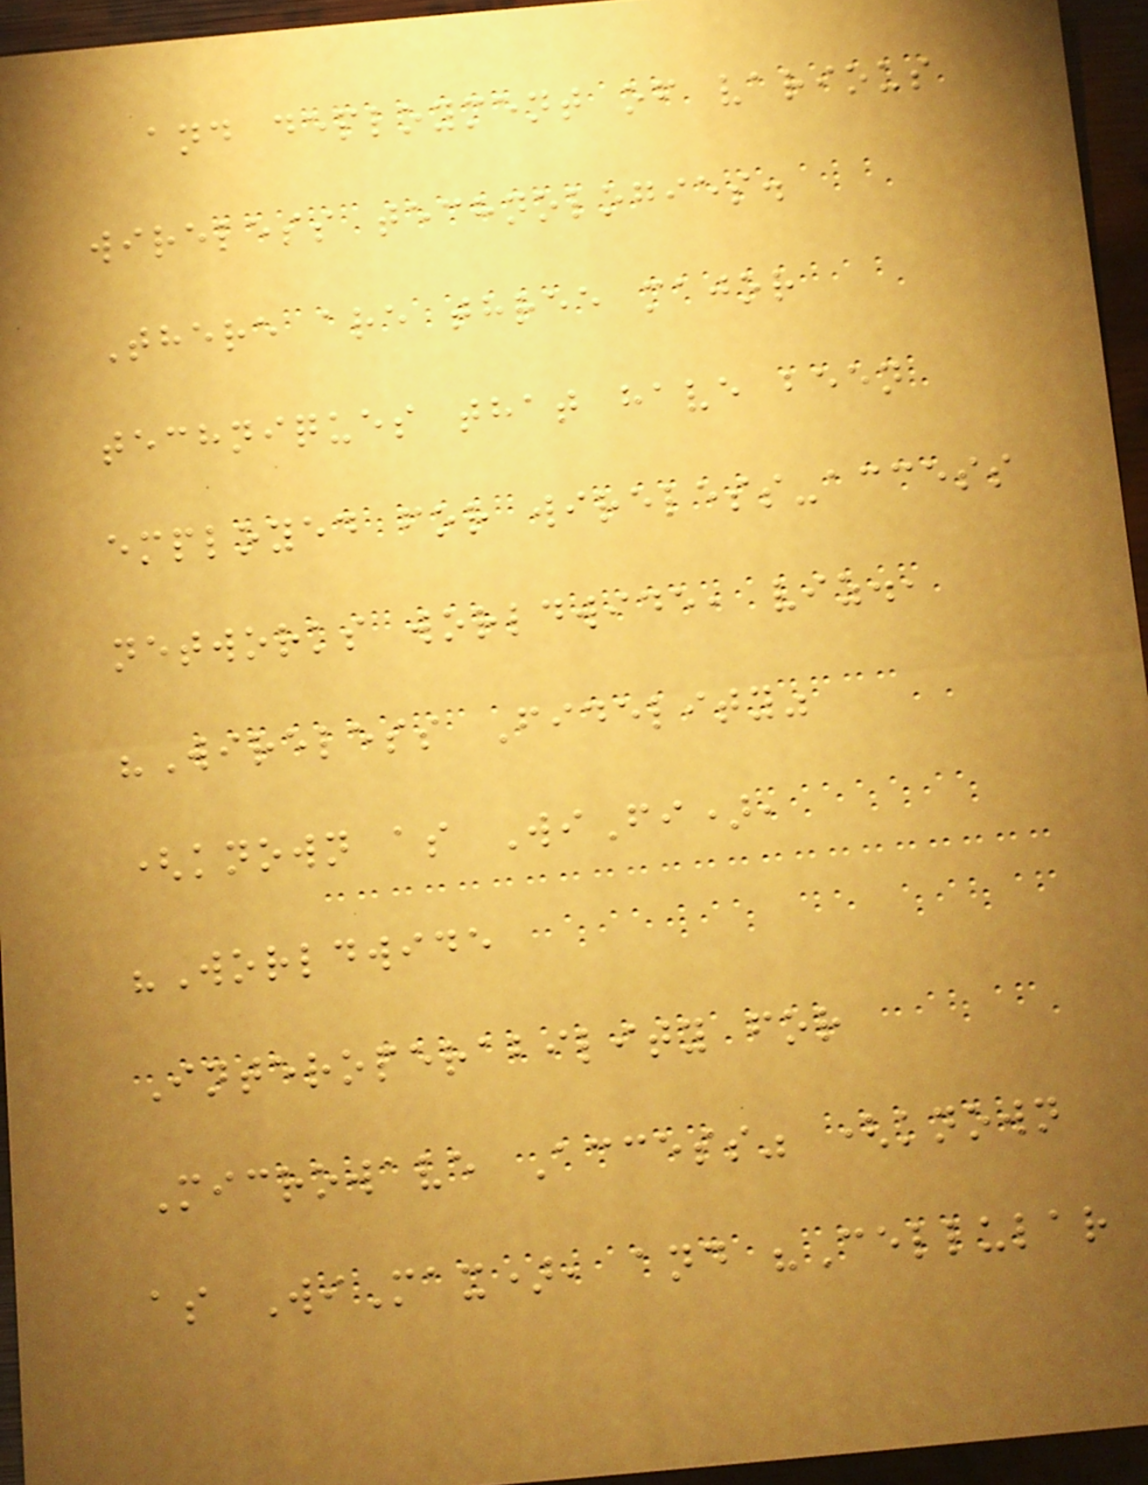and deployment of various
wireless technologies.
There are three major
techniques that have been
employed for wireless-access
networks worldwide, viz.,
"Wireless Fidelity"
(known as WiFi),
"Worldwide
Interoperability for
Microwave Access" (known
as WiMax), and "Cellular
